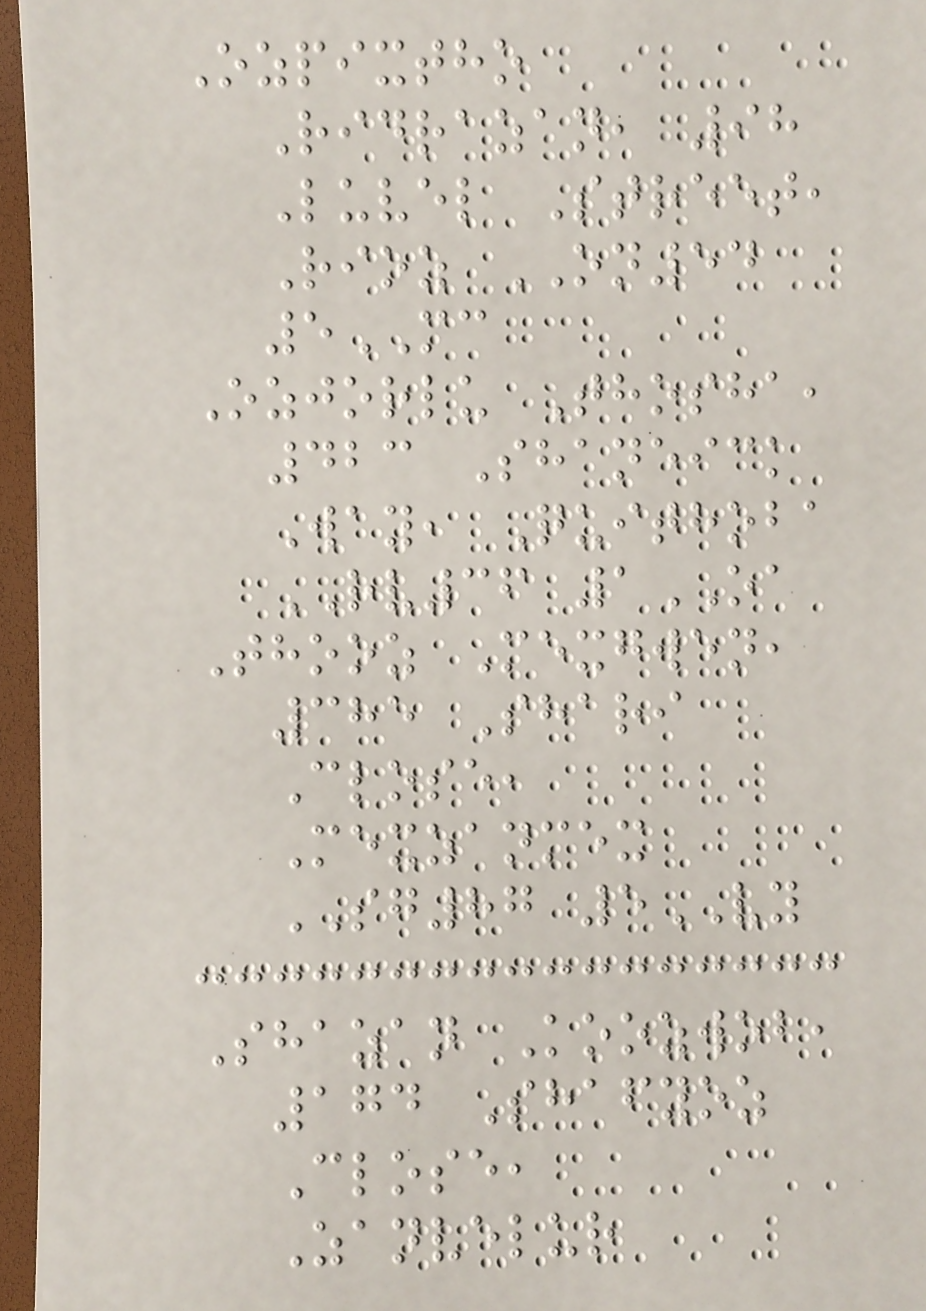Ozpixtho
Ridrazan, 98
Luvel Street,
Rioz ON54
5MC
Ozjorlu Thosha,
423 Shaneick
Way, Quithoba
RV36 1OA
Thooz Mexgwen,
385 Shari
Close,
Mexzanmex
SG87 5VY
Shazan Koozwob,
174 Shafyoz
Close,
Zanvelur
